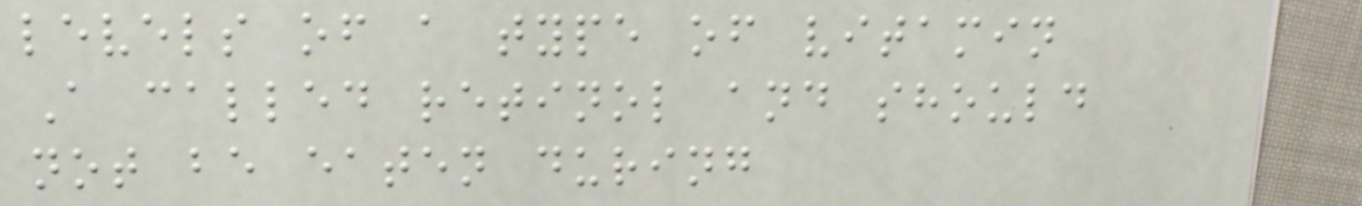levels of a type of vitamin
A called retinol and should
not be eaten during
